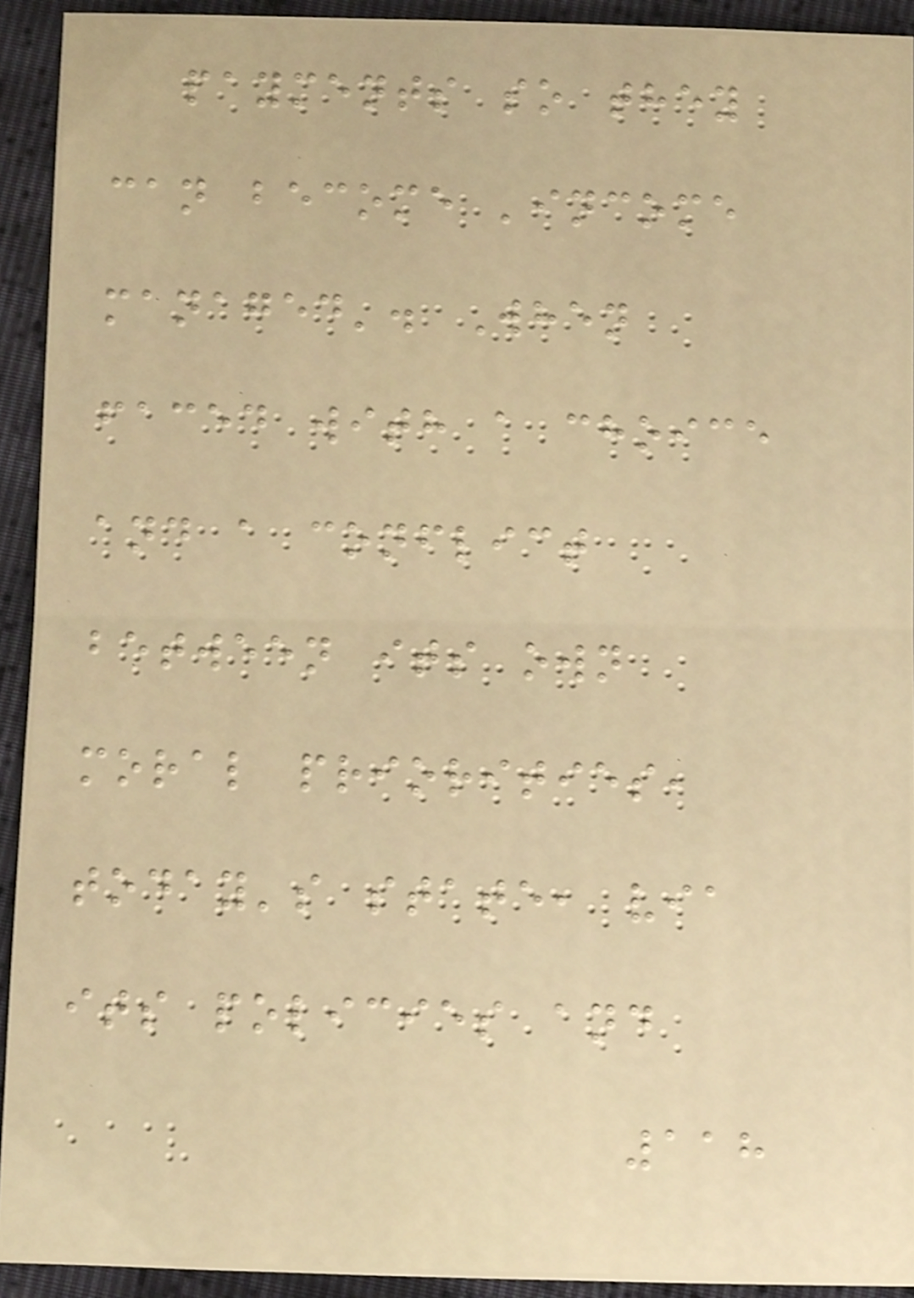payments so they
can become 'income
managed'. When
faced with a choice
and a conflict
between its own
moral priorities,
today's state, via
its policies and
118
